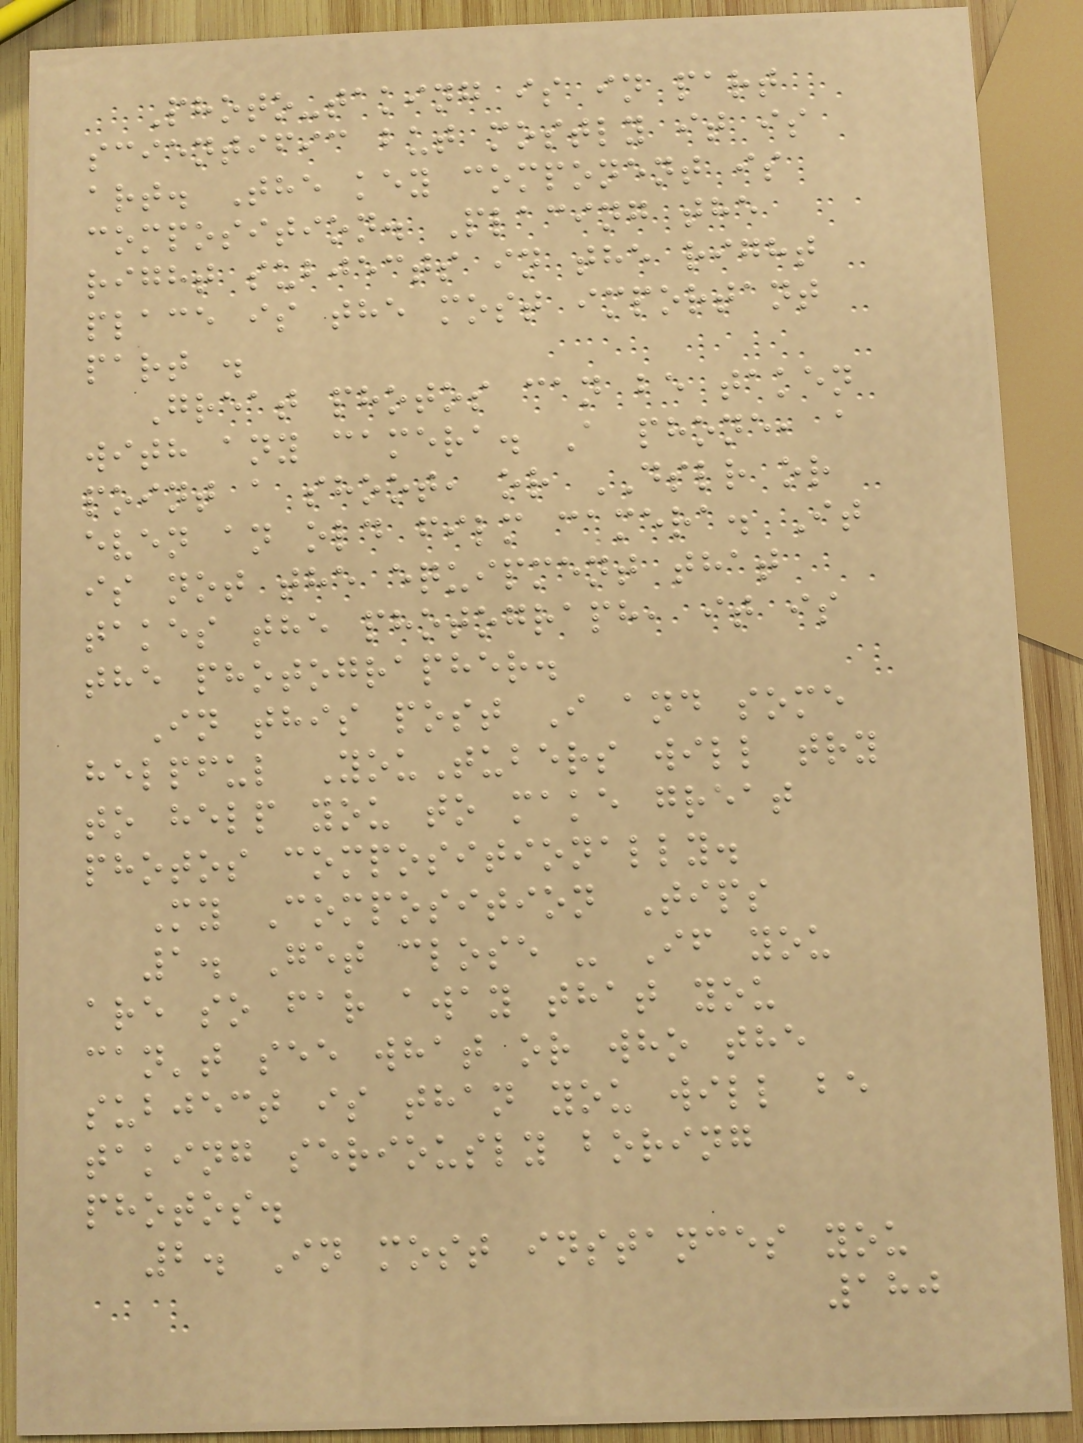Photo-taking is in part
scientific but mostly it is
art. The key component is
composition. Placing the
right subjects in the right
place is the most important
part .
Great photos can be taken
with any camera. A phone, a
point a shoot, or DSLR or
even an old film camera. It
is not the equipment that
takes the photograph, it is
the photographer.
In this post I and some
helpful YouTubers will try
to help you to make great
photos compositionally.
My Composition Tips
1. Get close - If you
are so far away that you
can't see what or who the
subject is than you will be
taking seriously boring
photos.
2. In most instances you
180
